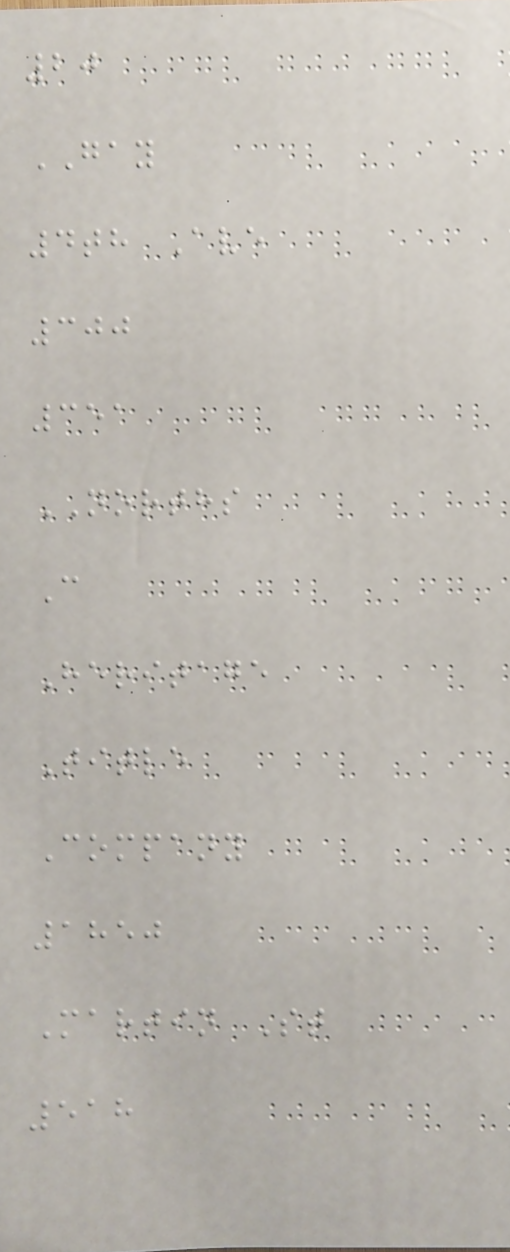20
GAY
4th Ave
300
351
NORTHS
C
Heritage
Title
Company
1850
Martin St
518
